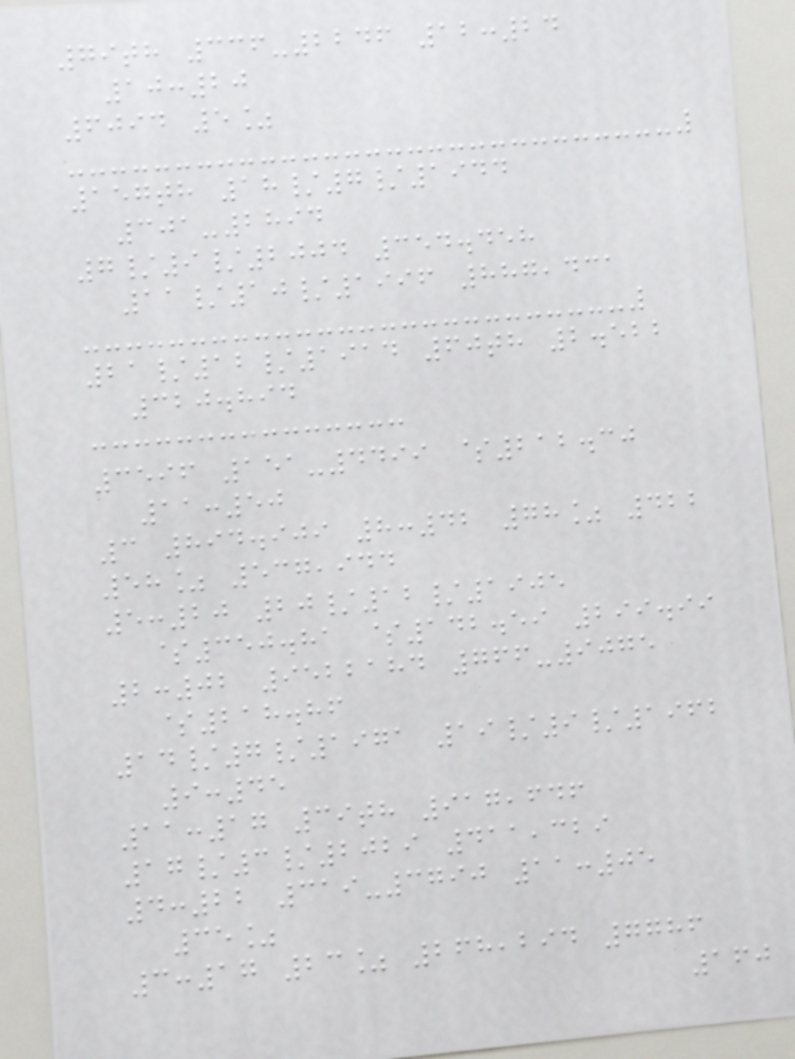79th 336-2246 12:24
10:20
6094 5%
157th 18/7/1944
301-2894
7/9/2004 354.458
11/10/1996 887,431
21/12/1914 60th 2.522
320.894
3596 151-4499 $212.30
11:50
3 894.909 8:42 78% 422
58% 537,944
5:20 20/12/1905
$350.81 $142.59 299.99
2:02 9522184 766-9075
$218.86
14/7/1971 19/9/1962
9:45
11:17 39th 917,646
17/3/2029 411,329
4:22 319-3790 11:05
35%
3:17 23% 268,294 7786
160
